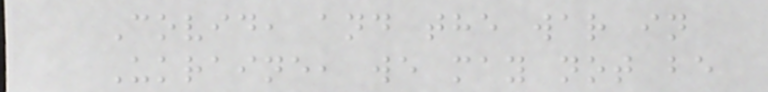Covid, and the war in
Ukraine, we may not be
